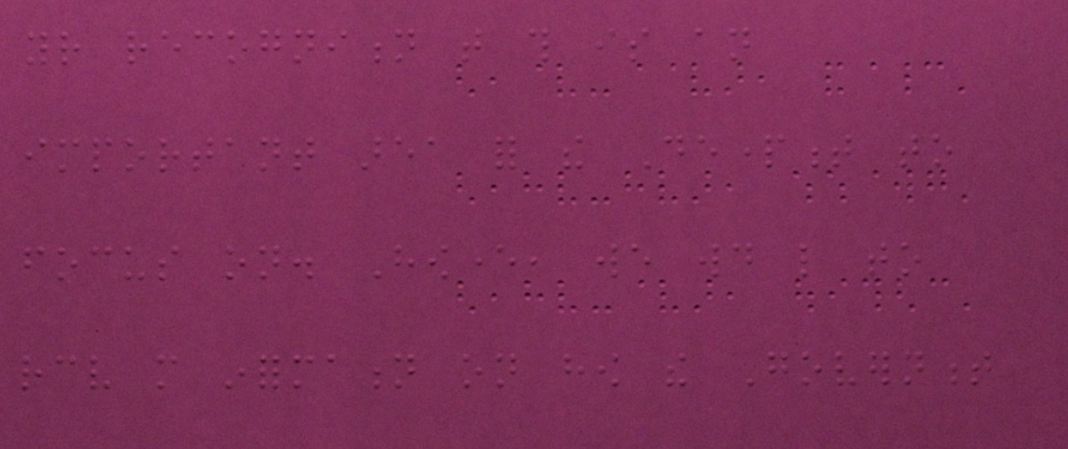your recognition that this is an
important area for the Department to
focus on. However, we would like to
receive more information on how the Government
